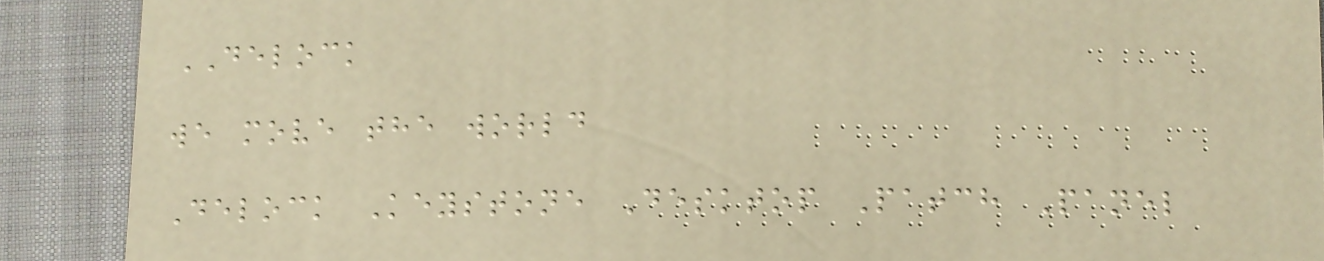DELOCK
we move the world
Delock Keystone Desktop Patch Panel
